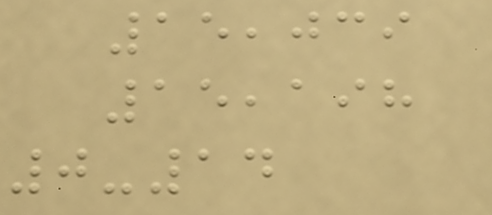15,039
15,198
0-14
